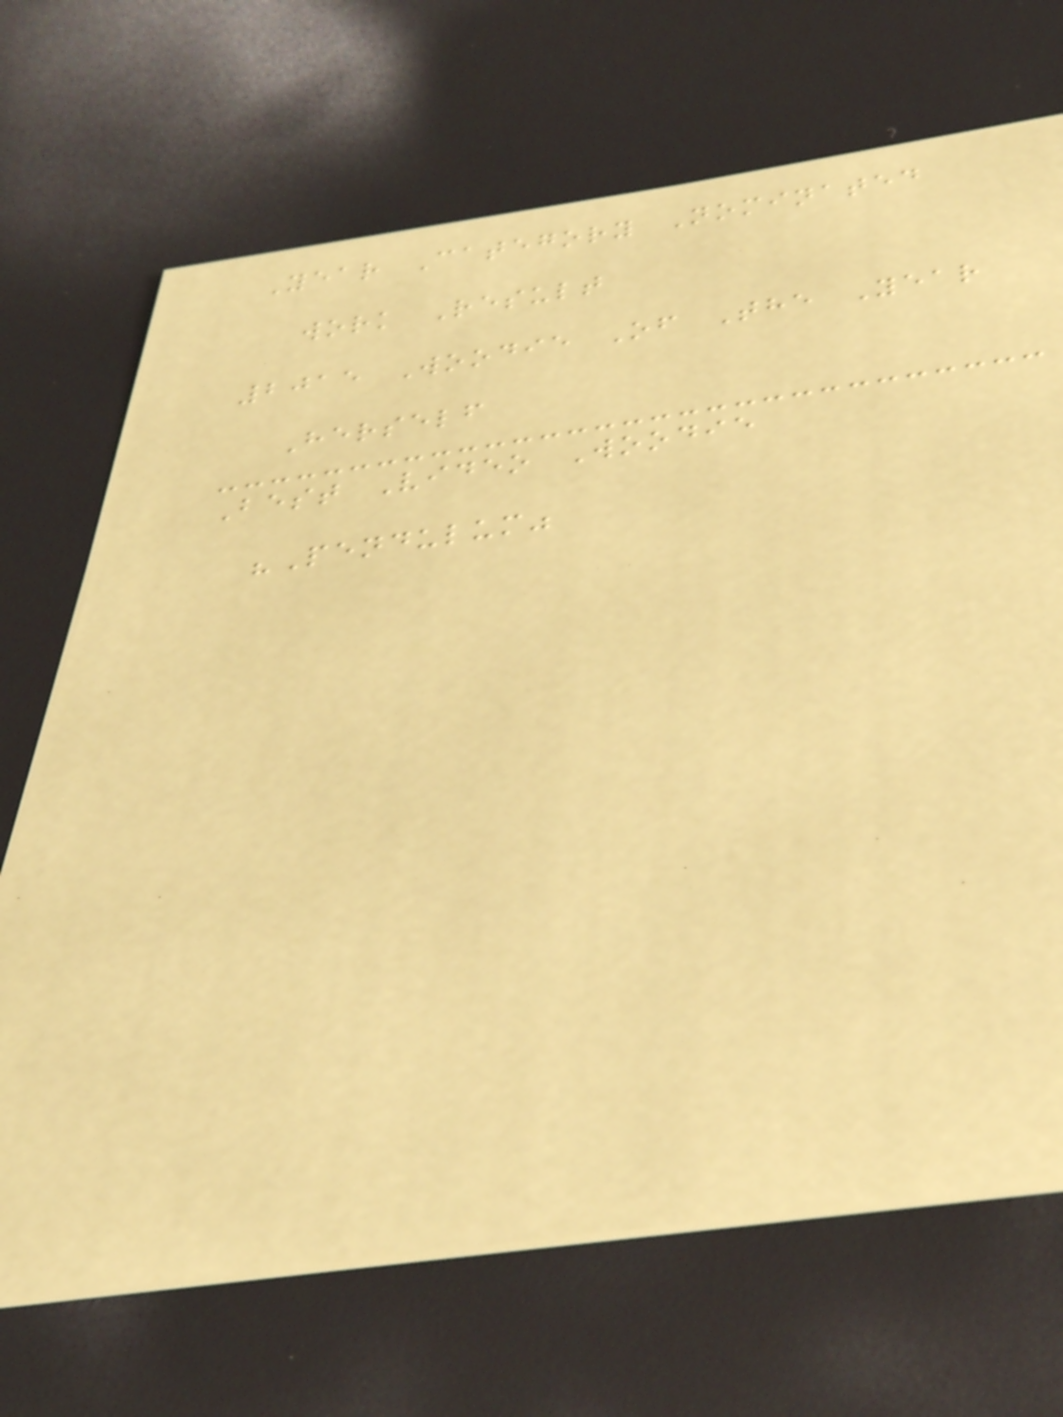Year Category Nominated
work Result
2015 Woodie Of The Year
Herself
Best Video Woodie
"Pendulum"
